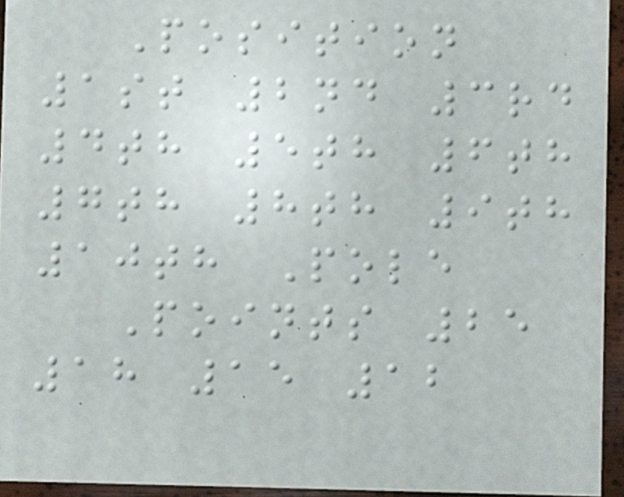Position
1st 2nd 3rd
4th 5th 6th
7th 8th 9th
10th Pole
Points 25
18 15 12
